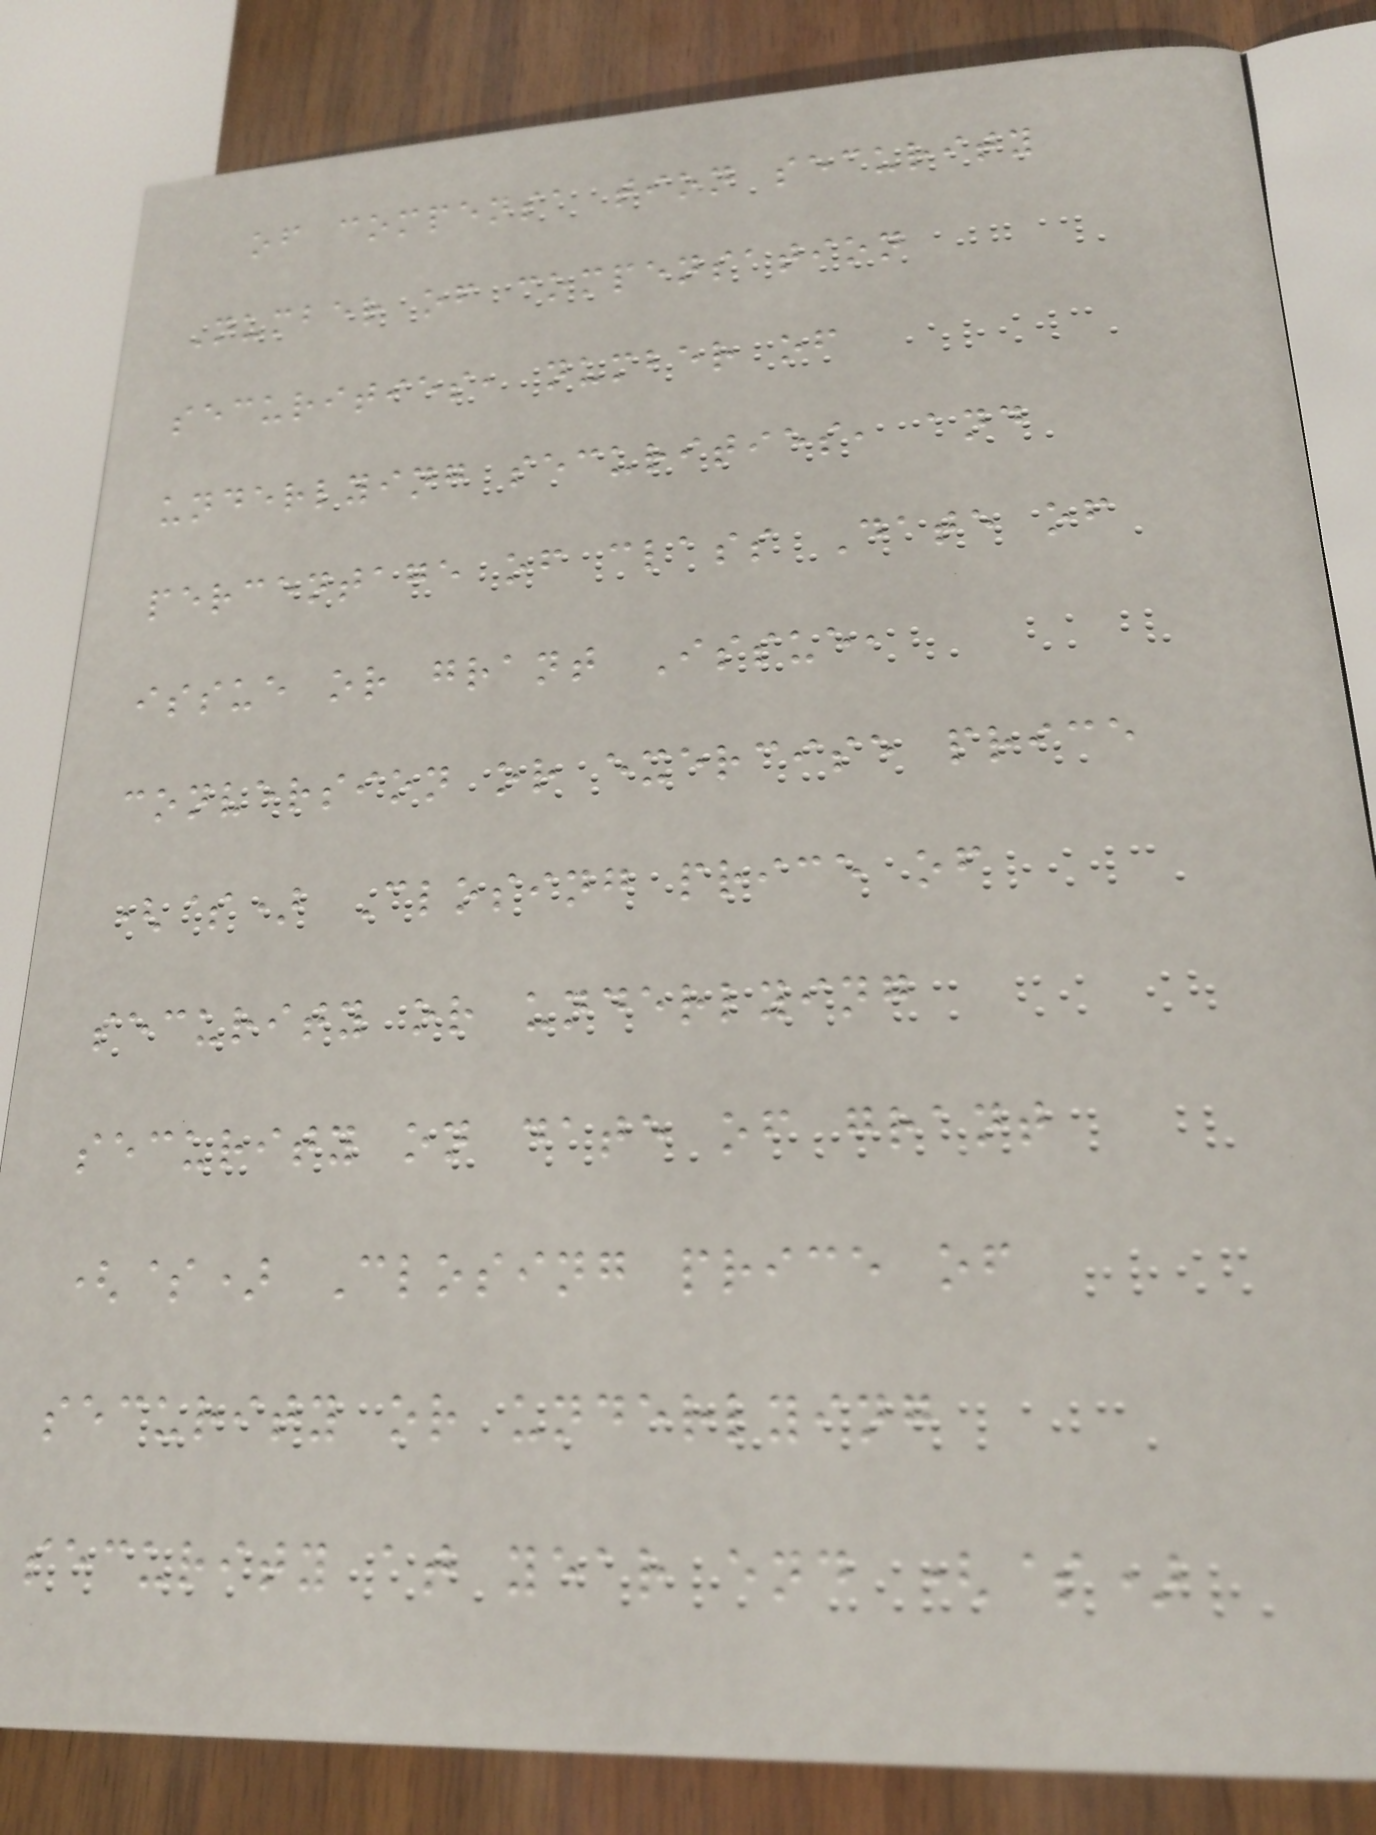of compensa tion security
Number of compensation
securities, number of
underlying securities, and
percentage of class Date of
issue or grant Issue,
conversion or exercise price
($) Closing price of
security or underlying
security on date of grant
($) Closing price of
security or underlying
security at year end ($)
